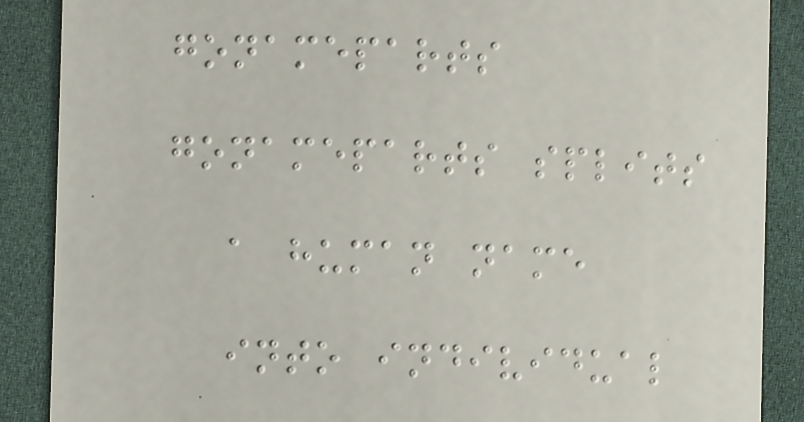gonameparts
gonameparts splits
a human name
into individual
